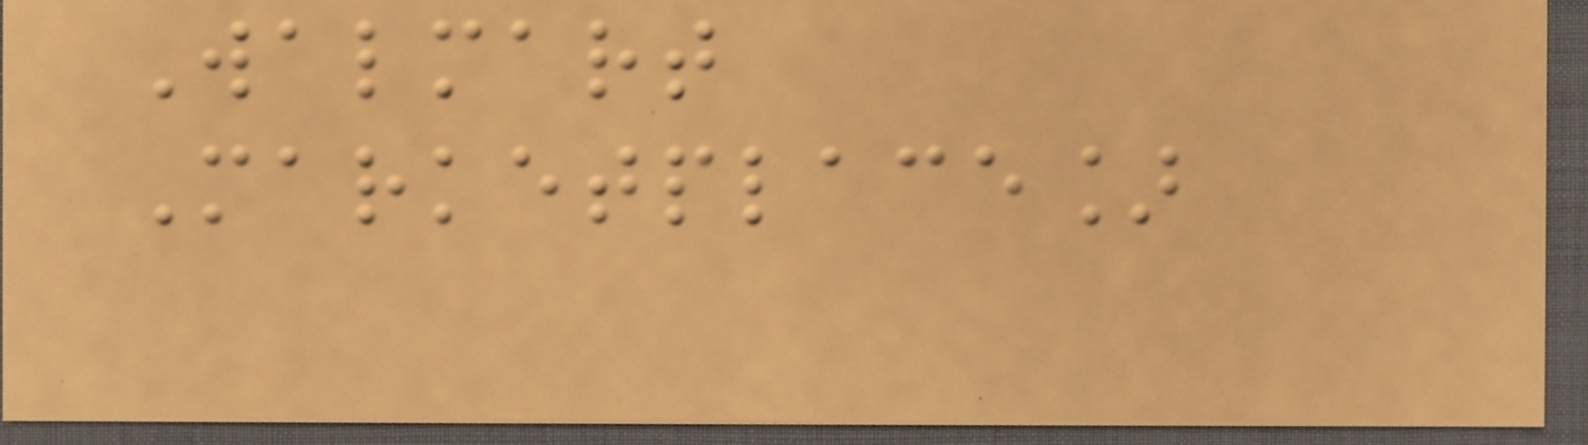Walmart
Marketplace]
